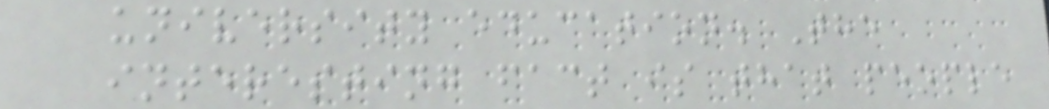university education. The
interesting fact is that people
